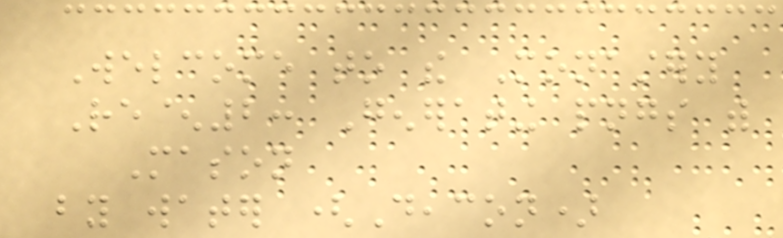Welcome to the Monastery
Re^2: Generating pngs with
Mason
by water (Deacon)
